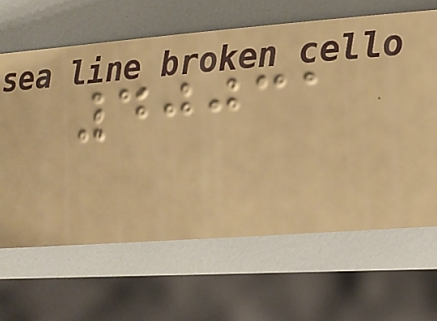40031
